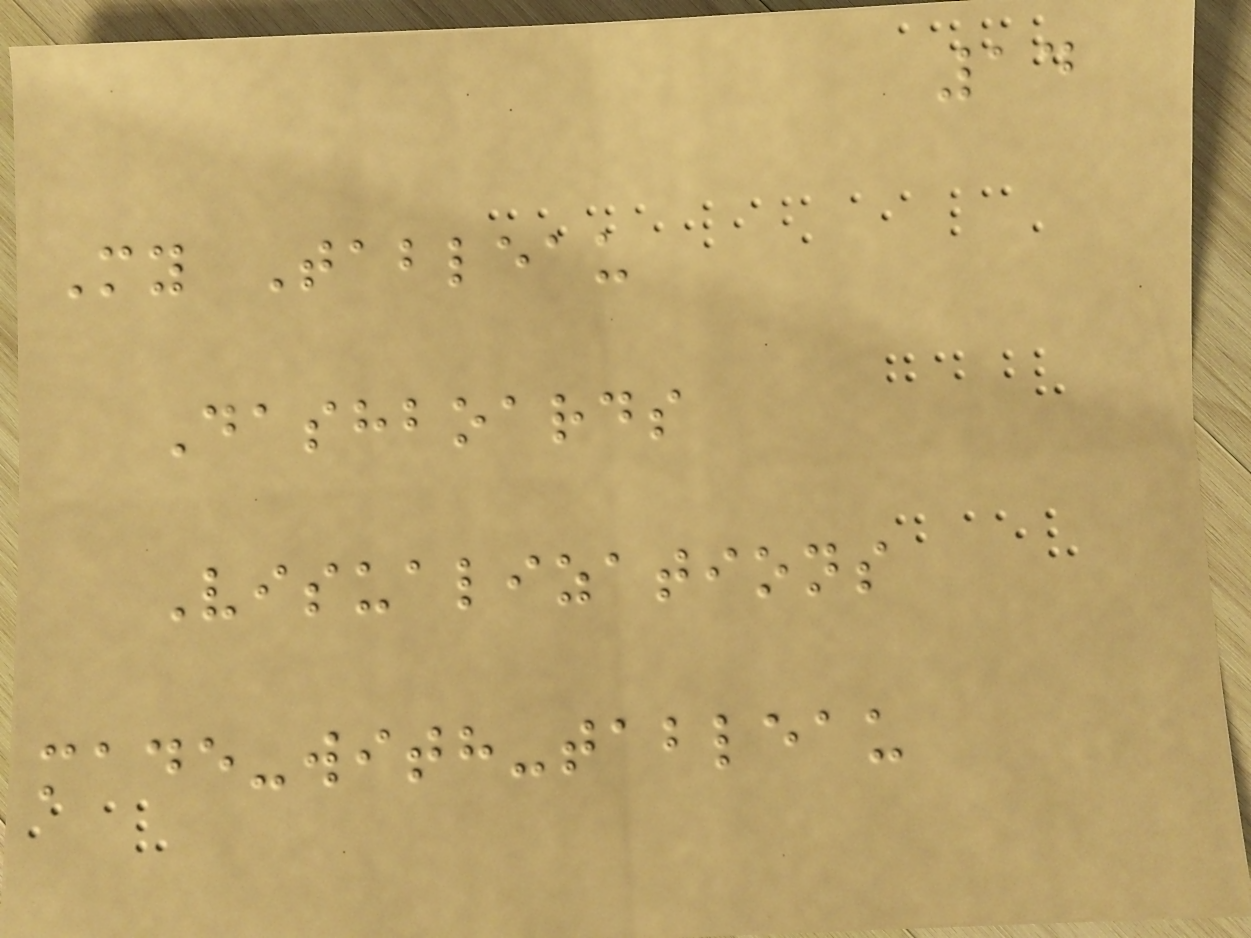14
My Tableau
Dashboards
Visualizations
made-with-tableau
